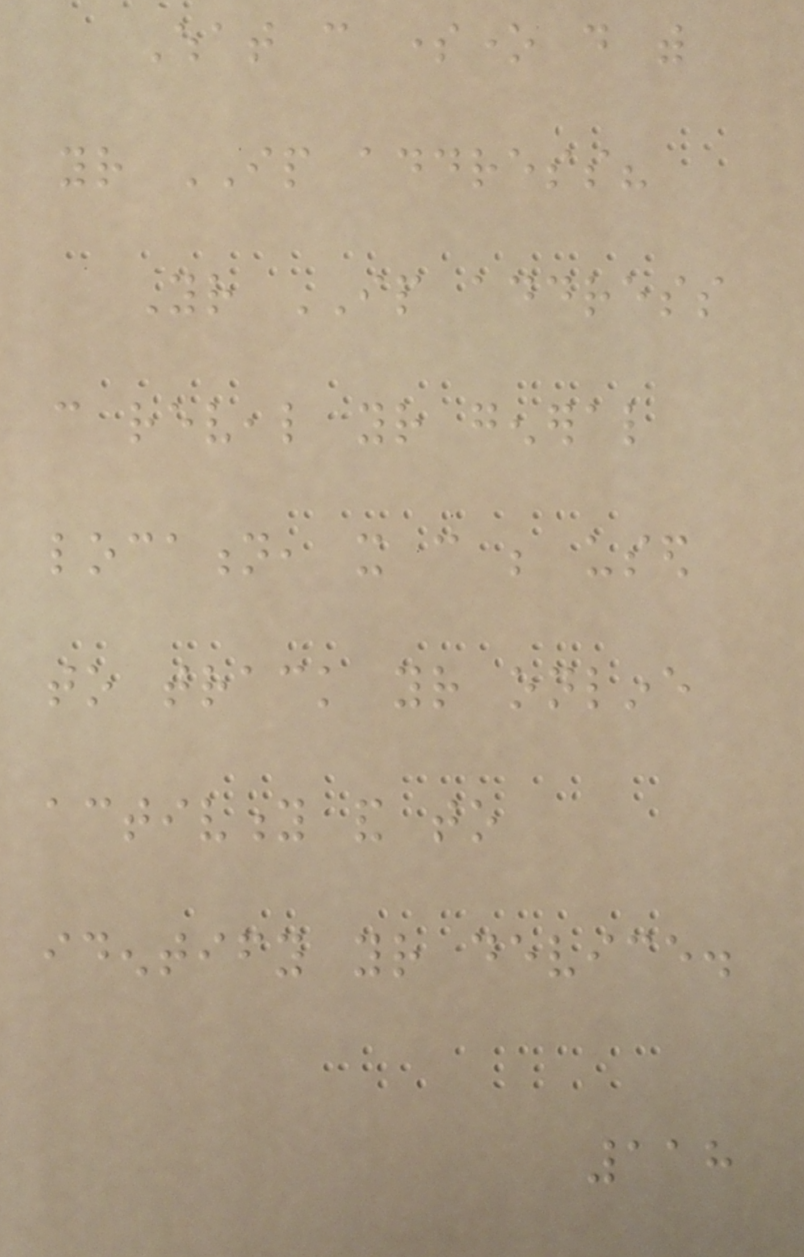What can someone do with
your IP address?
Your IP address
can reveal your general
location, it can be used
to track your online
activity and to
identify your device.
118
